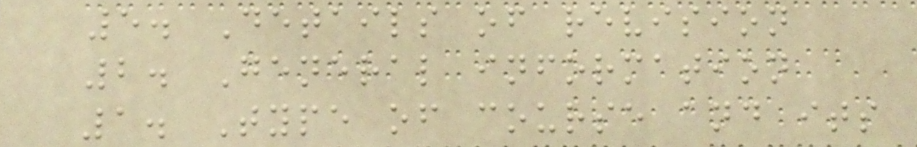5. Details of revision
2. General information
1. Type of course and its
